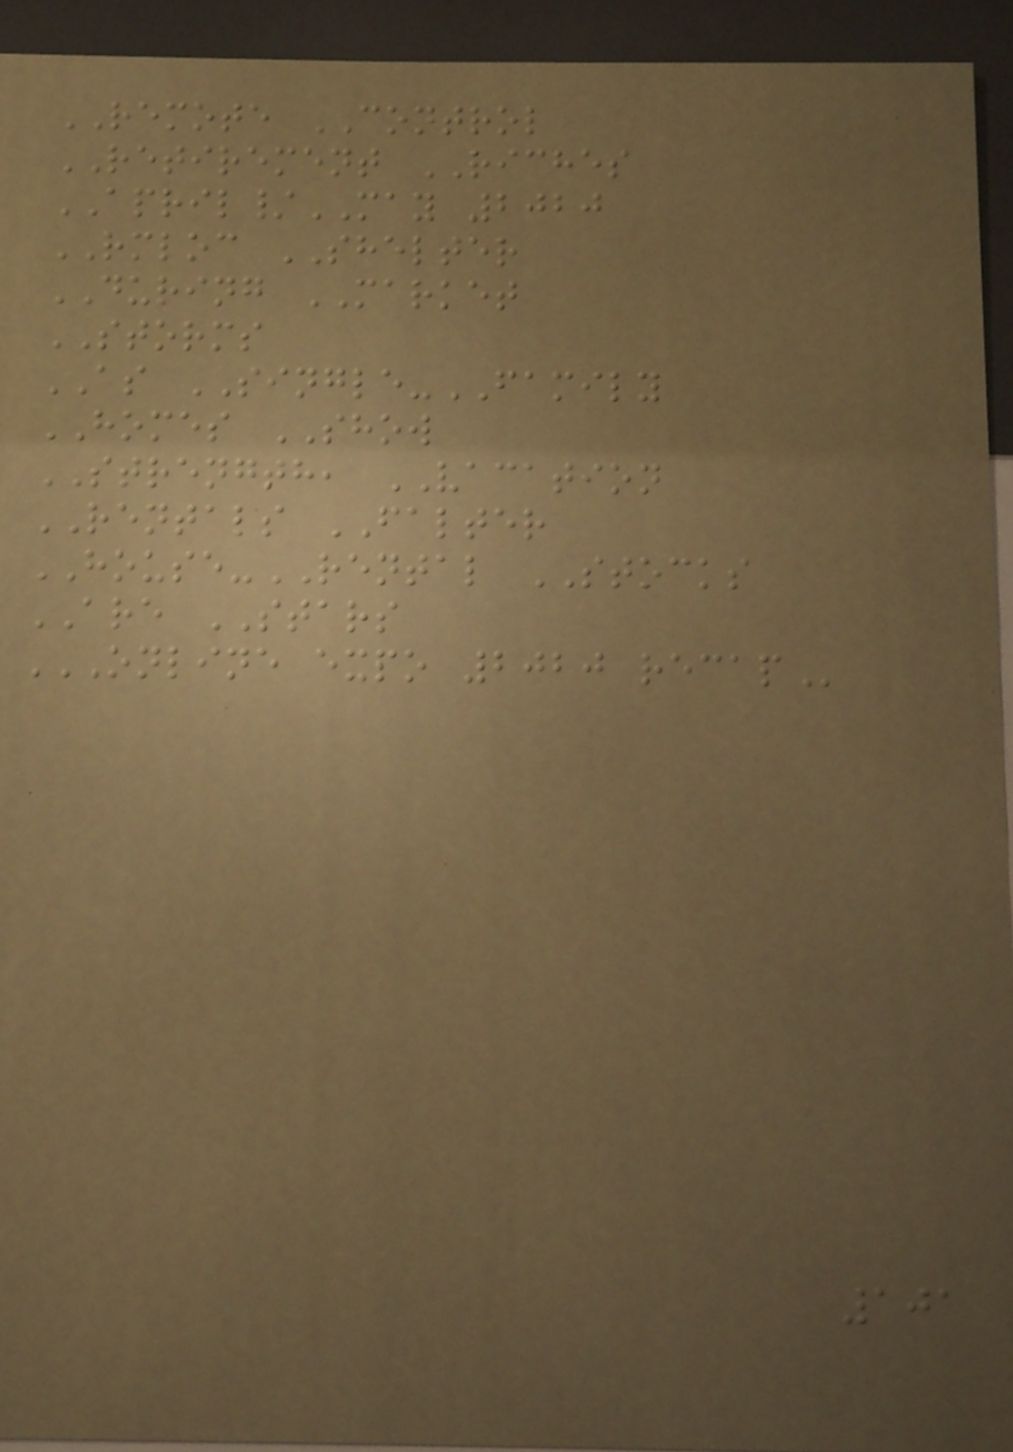REMOTE CONTROL
RETIREMENT RICHES
APRIL/MAY 2020
RMLOC SHELTER
DURING MARKET
STORMS
AS SINGLE-FAMILY
HOMES SHOW
STRENGTH, VACATION
RENTALS FALTER
HOUSE-RENTAL STOCKS
ARE STARS
ONLINE EXPO 2020 RECAP
101
